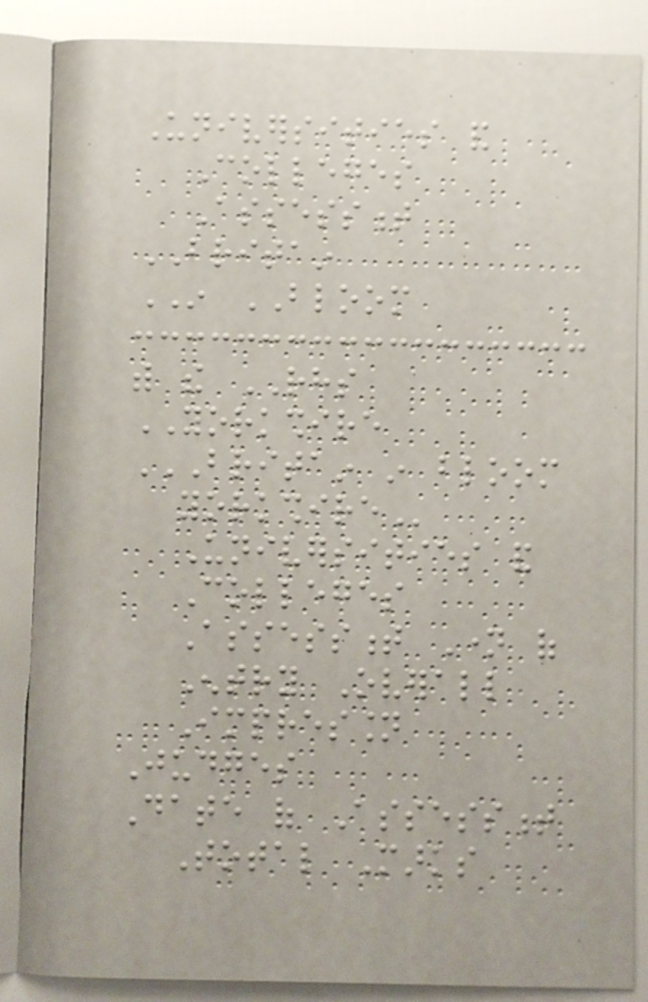Universities and
Colleges
Assessment
BRITAIN
IN BLOOM
with the RHS
YORKSHIRE
BRITAIN IN BLOOM
YORKSHIRE
Universities and
Colleges
Assessment Name of
Entry Overall
Impression
Judges
Date of Assessment
Total Marks
